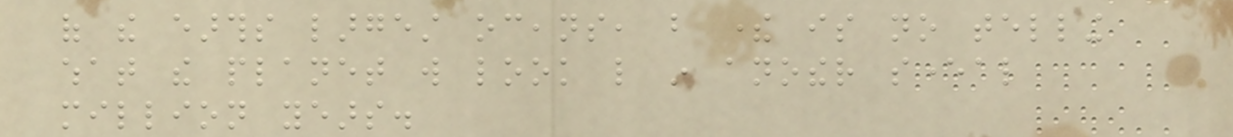of the earths largest oceans, but there is no telling
what the planet will look like in another several
million years.
